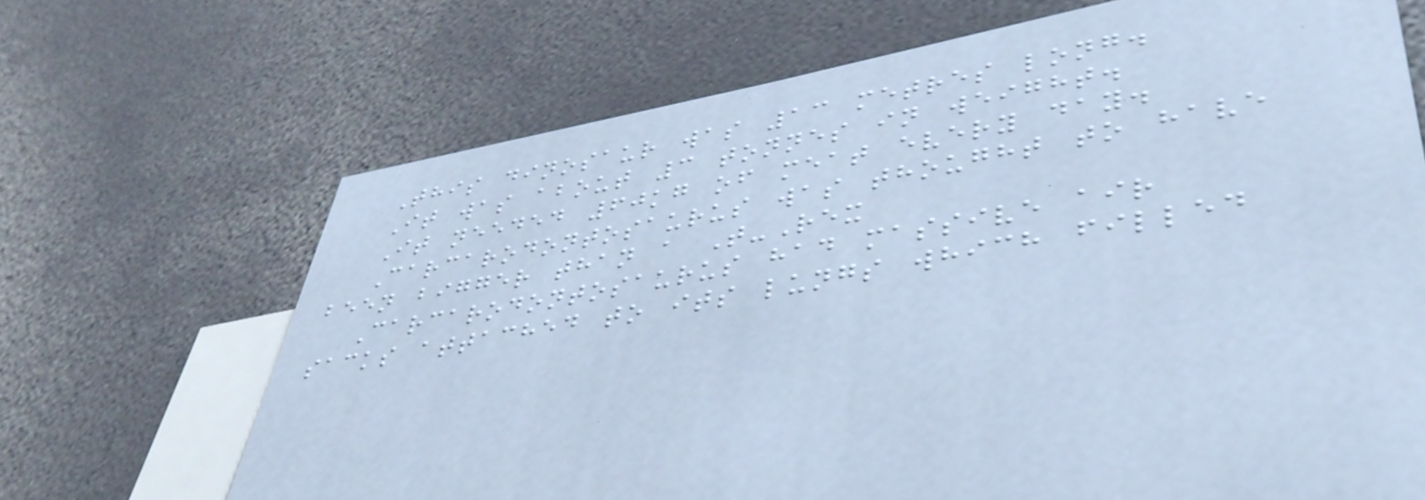This dinosaur was 13 metres long.
It was about 3 tonnes in weight.
It needed 60kg of meat every day.
Carcarodontosaurus was thought to have
been bigger than a T-Rex
Carcarodontosaurus had massive air
sacks attached to its lungs which filled
